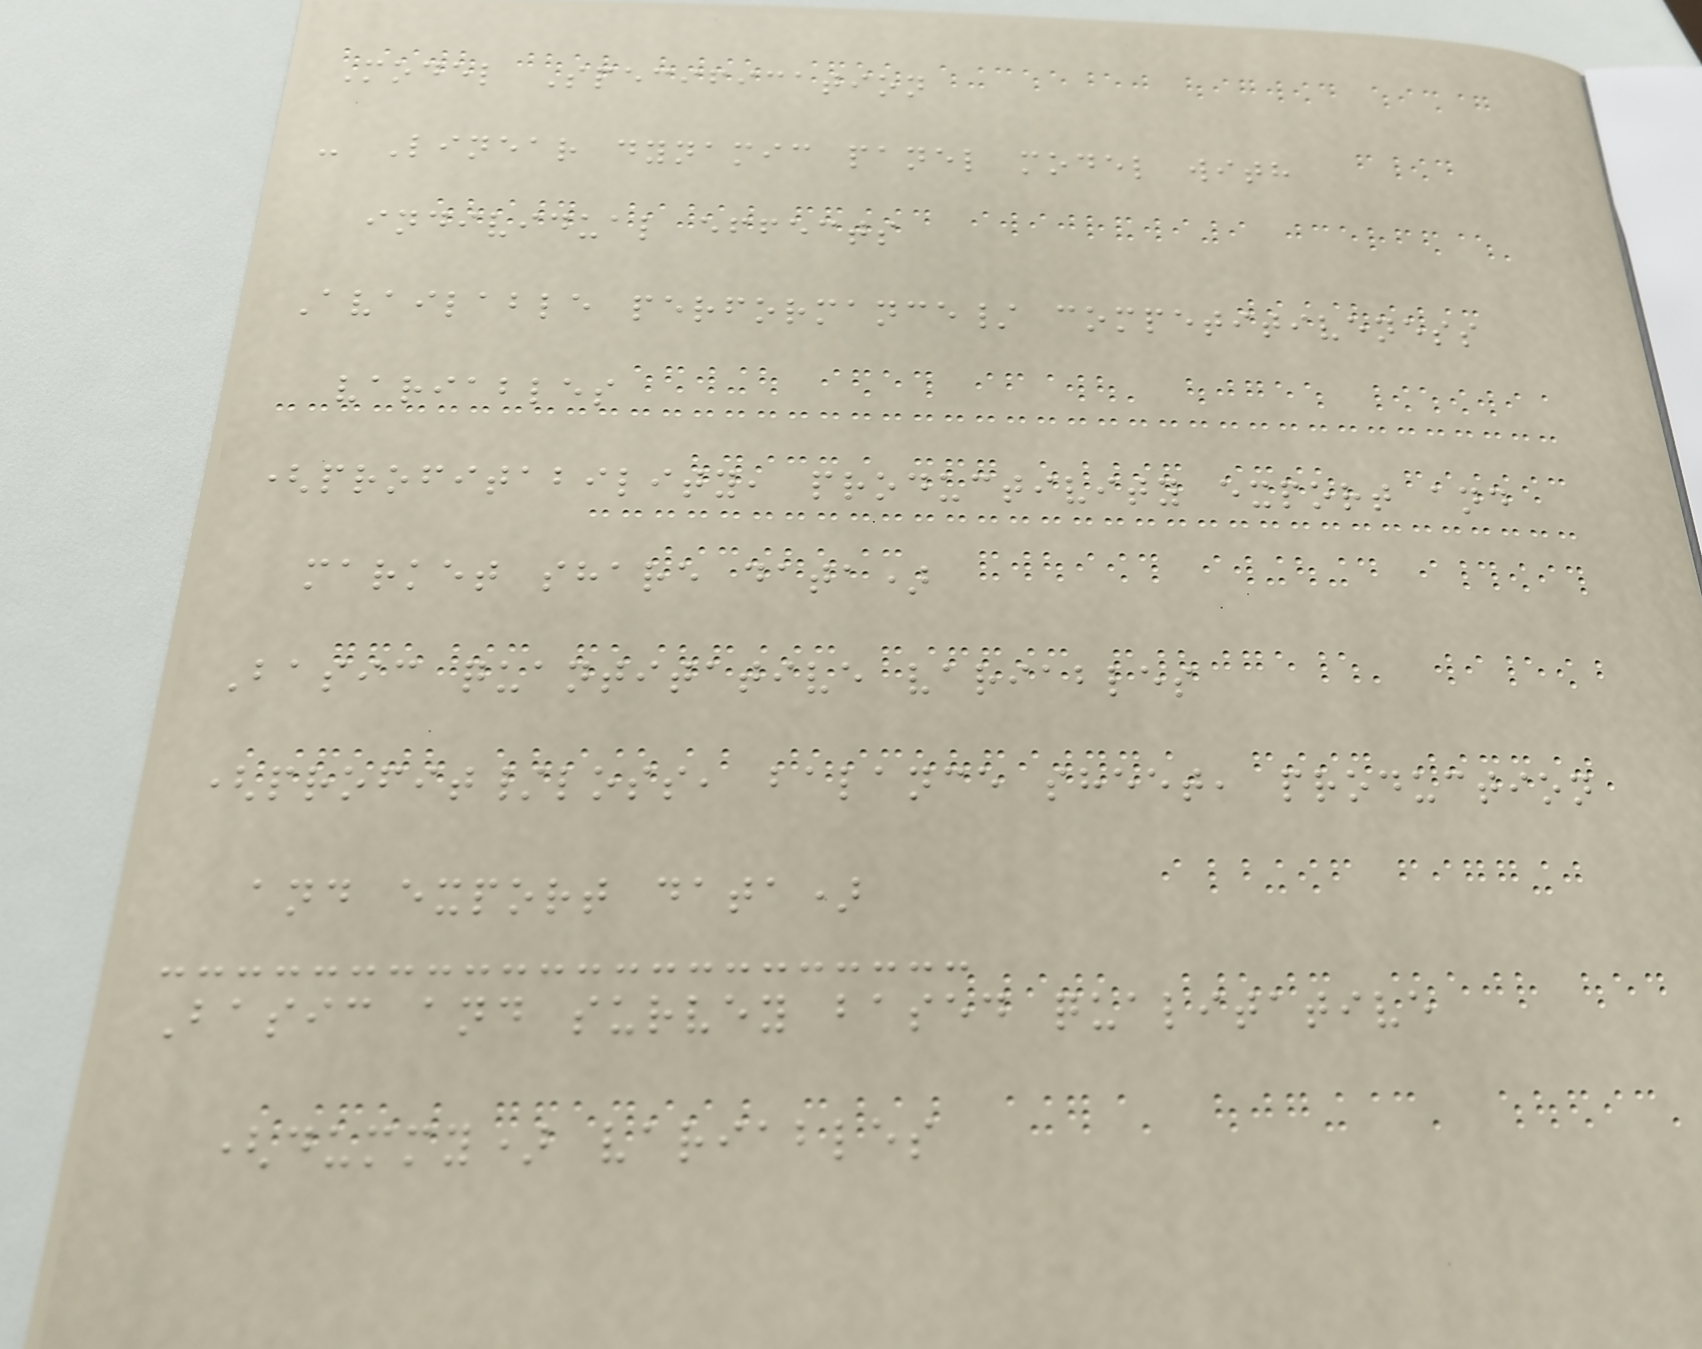Model Specification
- Linear dynamic panel model with
individual effects
Available performance/ competitiveness
variables
(profitability, productivity export and
market share data)
Basic quantitative variables
(profit/loss, balance sheet, production
and export data)
Basic and survey based qualitative
(dummy) variables
